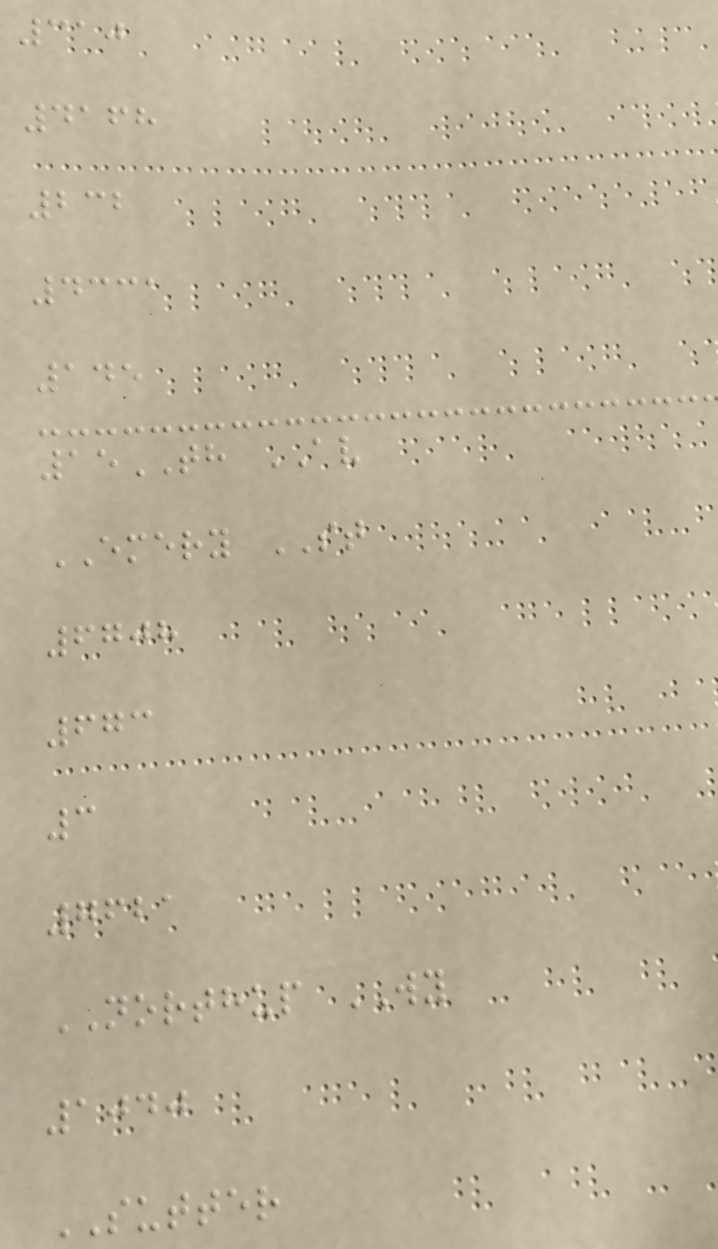310
4168
232
4331
145
15TH AV
EMERY ST
6708
673
3
7621
NORTHUP WY
1040
SUTTER
